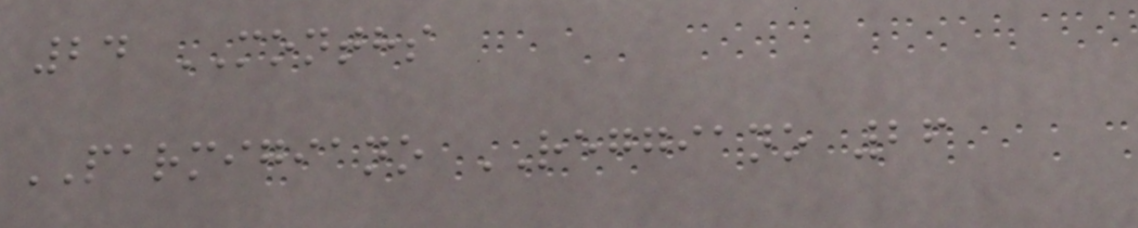24 MONTHS
PARMIGIANO REGGIANO 26
